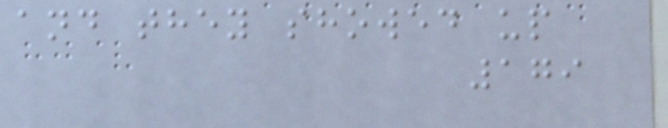and they showed up
179
